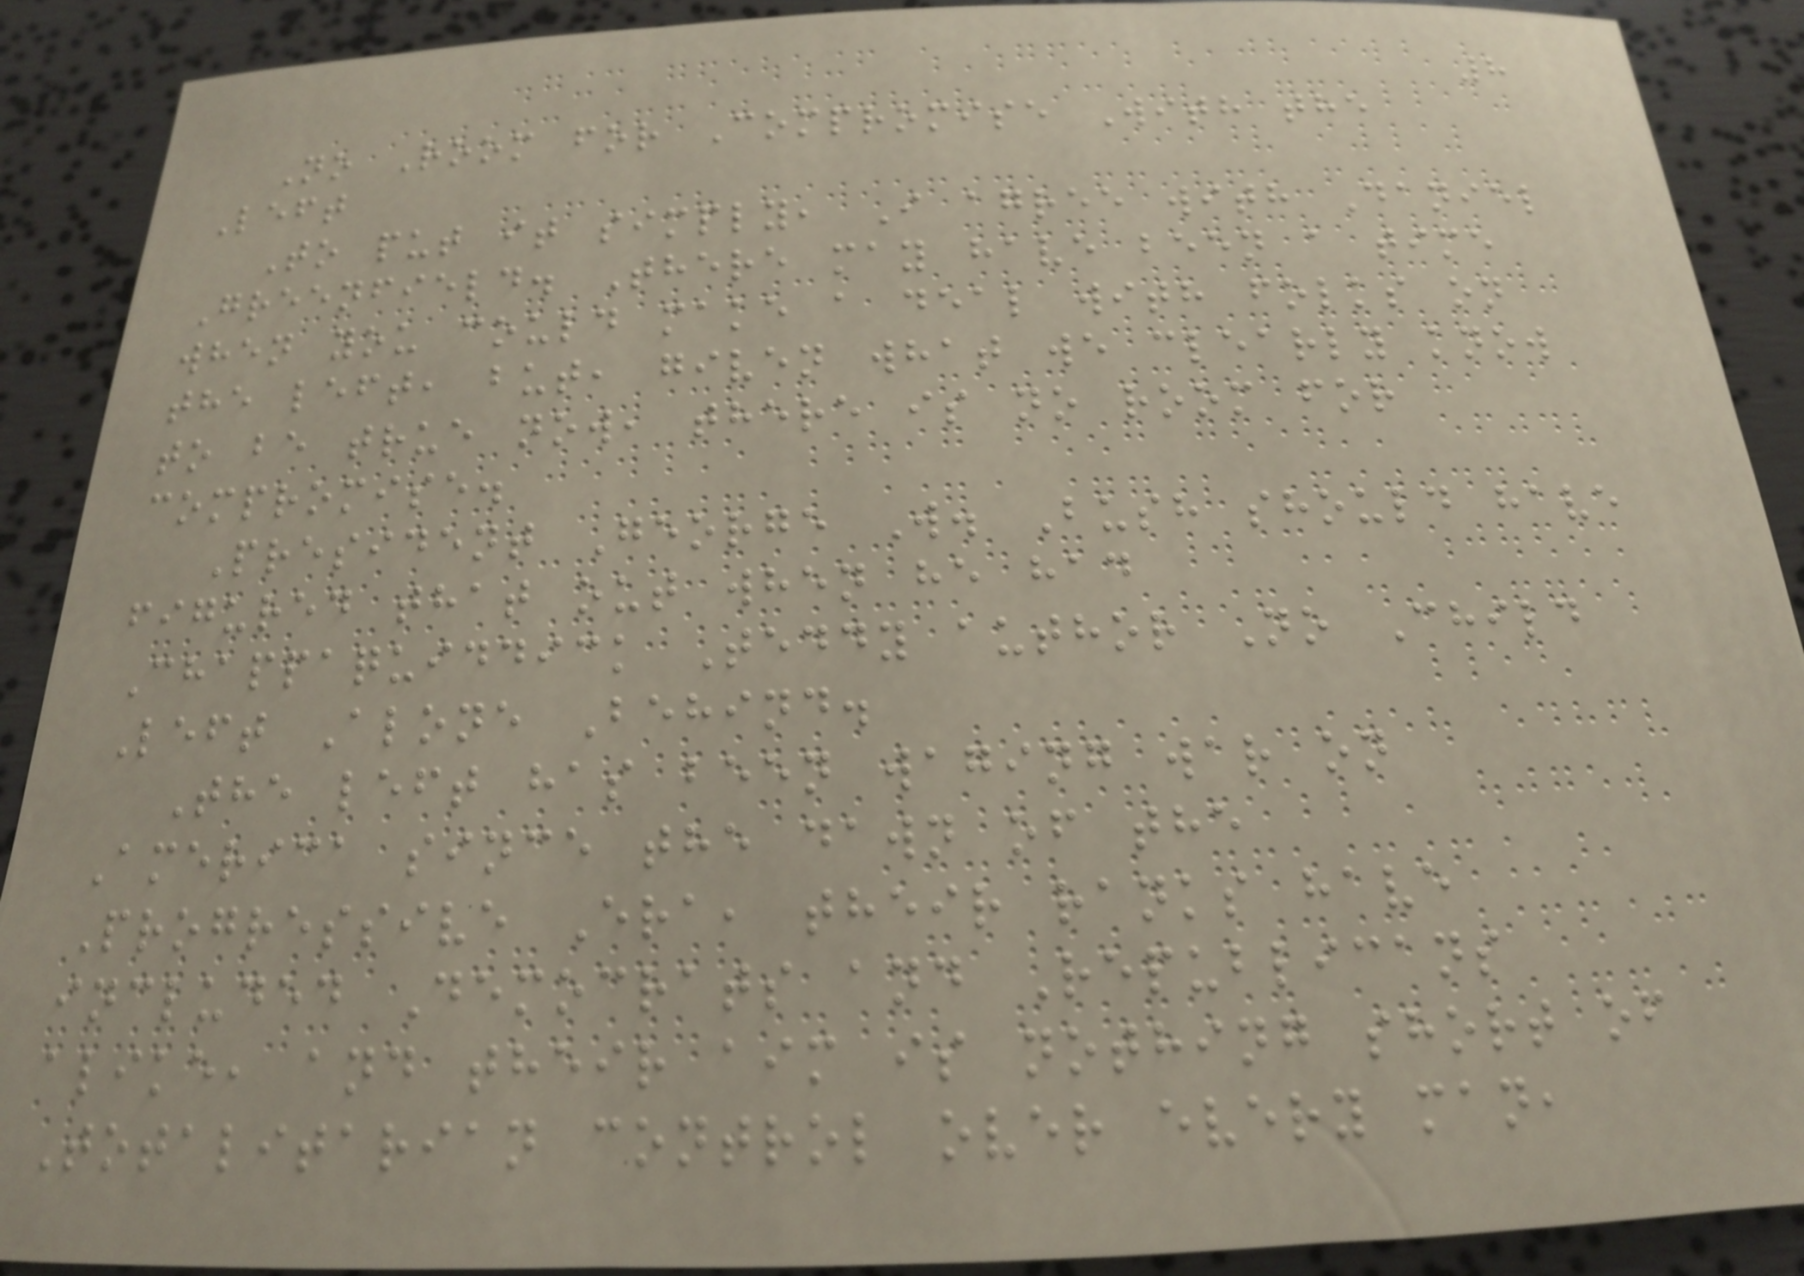8
No Room for Compromise With the
Left
To put it simply, I agree with Daniel
Greenfield. There may have been a time
when you could make a deal with folks on
the left, but, given what we clearly know
to be true now, there is no room for
compromise.
President George W. Bush should have
figured that out when he had
Chappaquiddick Teddy author No Child
Left Alone Behind.
The left has been waging war on
America since the dawn of the
Progressive Era, their ranks have
included Democrats and Republicans
alike, and their aim is nothing short of
Totalitarian control over every man,
